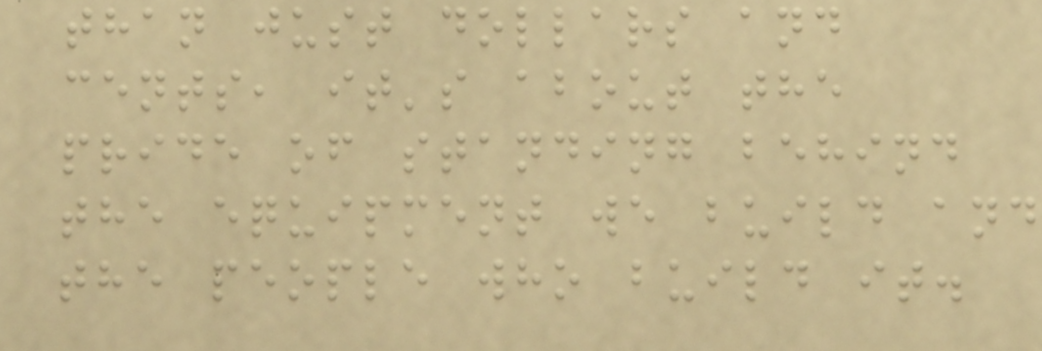than just dollars and
cents, it's about the
pride of standing behind
the equipment we build and
the people who build it.
